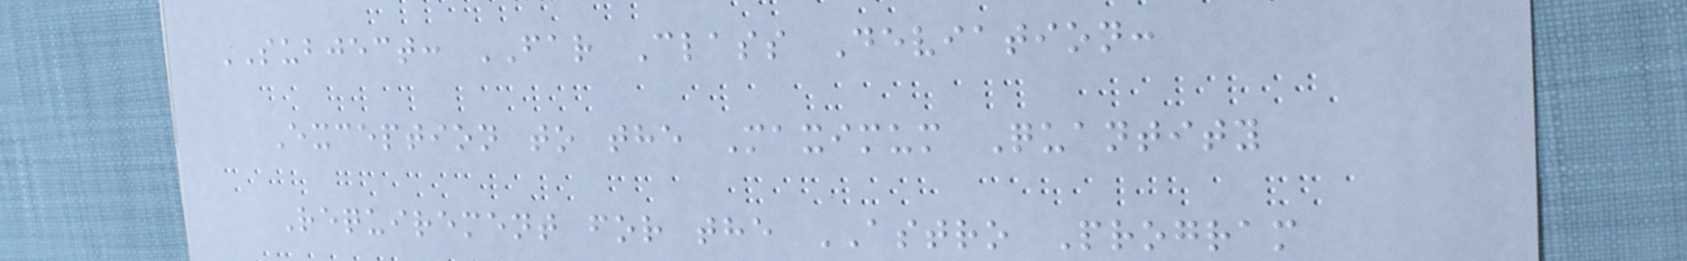SUBJECT: FAR Class Deviation:
Exception to the Maximum Quantity
Requirement for the ASTRO Program
